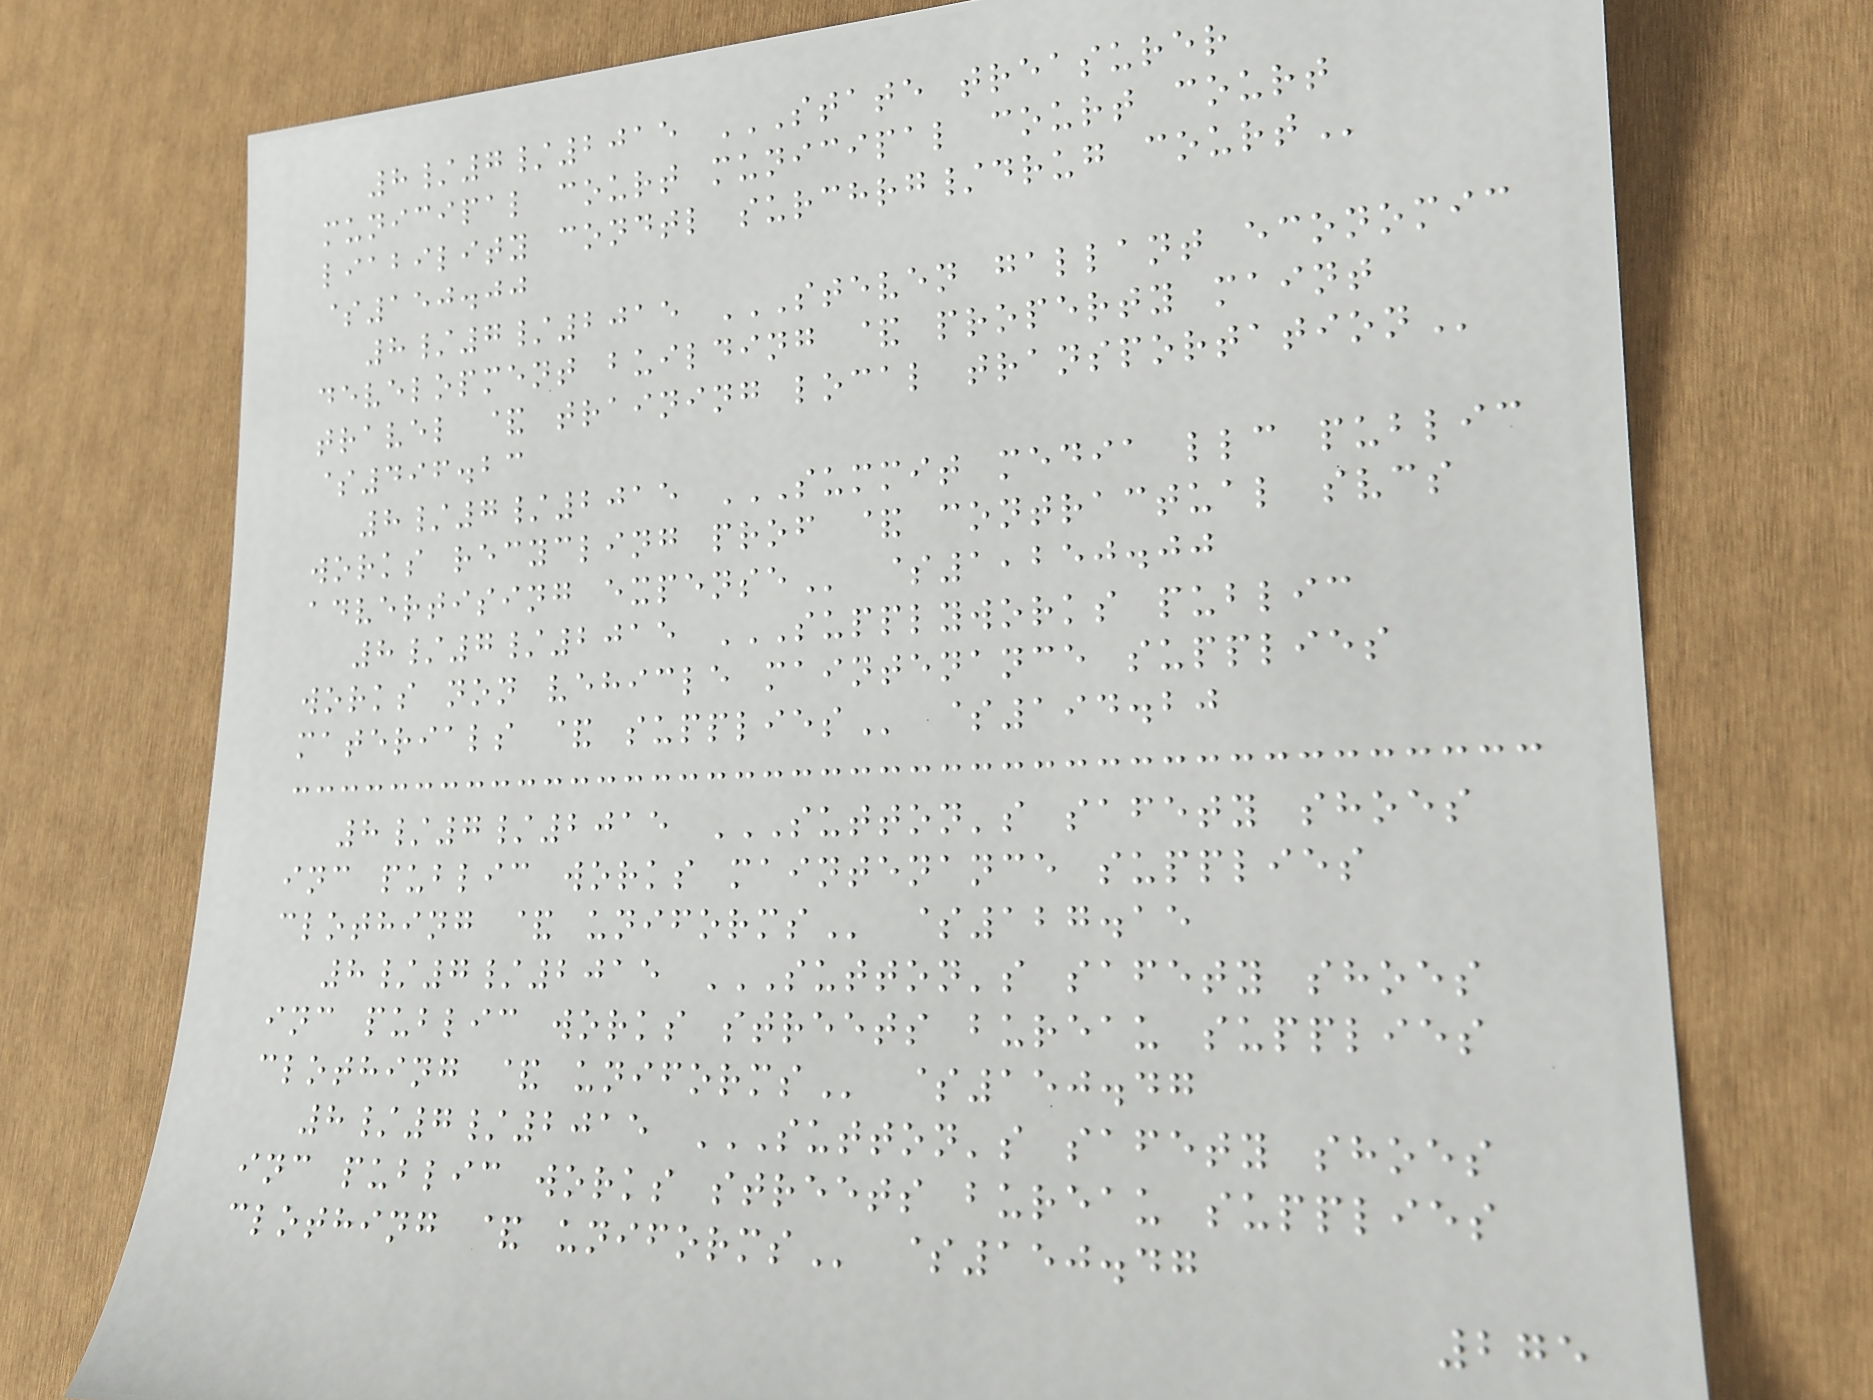8/7/2015 STATE TREASURER
MUNICIPAL COURT MUNICIPAL COURT COURT
LIABILITY CONDTL SURCHRG/DRUG COURT
$150.00
8/7/2015 STEVEN GALLANT ECONOMIC
DEVELOPMENT BUILDING & PROPERTY MAINT
TRAVEL & TRAINING LOCAL TRANSPORTATION
$496.23
8/7/2015 SUMMIT MEDIA LLC PUBLIC
WORKS RECYCLING PROF & CONTRACTUAL SVCS
ADVERTISING EXPENSE $1,250.00
8/7/2015 SUPPLYWORKS PUBLIC
WORKS NON VEHICLE MAINTENANCE SUPPLIES
MATERIALS & SUPPLIES $194.20
8/7/2015 SUTTON'S SAFETY SHOES
INC PUBLIC WORKS MAINTENANCE SUPPLIES
CLOTHING & UNIFORMS $127.15
8/7/2015 SUTTON'S SAFETY SHOES
INC PUBLIC WORKS STREETS BUREAU SUPPLIES
CLOTHING & UNIFORMS $150.47
8/7/2015 SUTTON'S SAFETY SHOES
INC PUBLIC WORKS STREETS BUREAU SUPPLIES
CLOTHING & UNIFORMS $150.47
275
